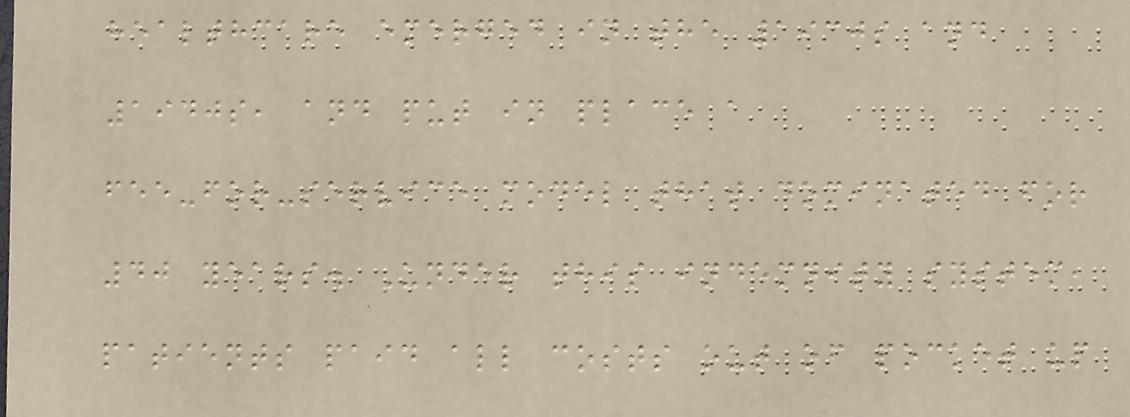healthcare emerged in the 1930s and
1940s, and put in place a
fee-for-service model that dominated for
40 years. Under this indemnity system,
patients paid all costs out of pocket up
